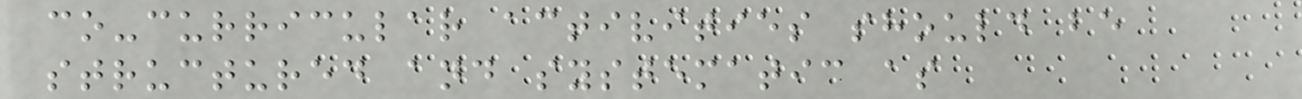co-curricular activities should be
structured and systematic as
